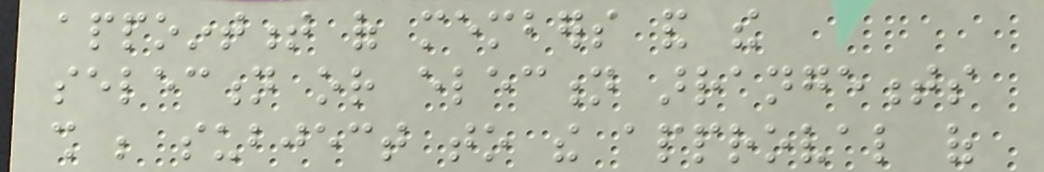appointment of members and the
selection or election arrangements
shall be subject to the approval of
